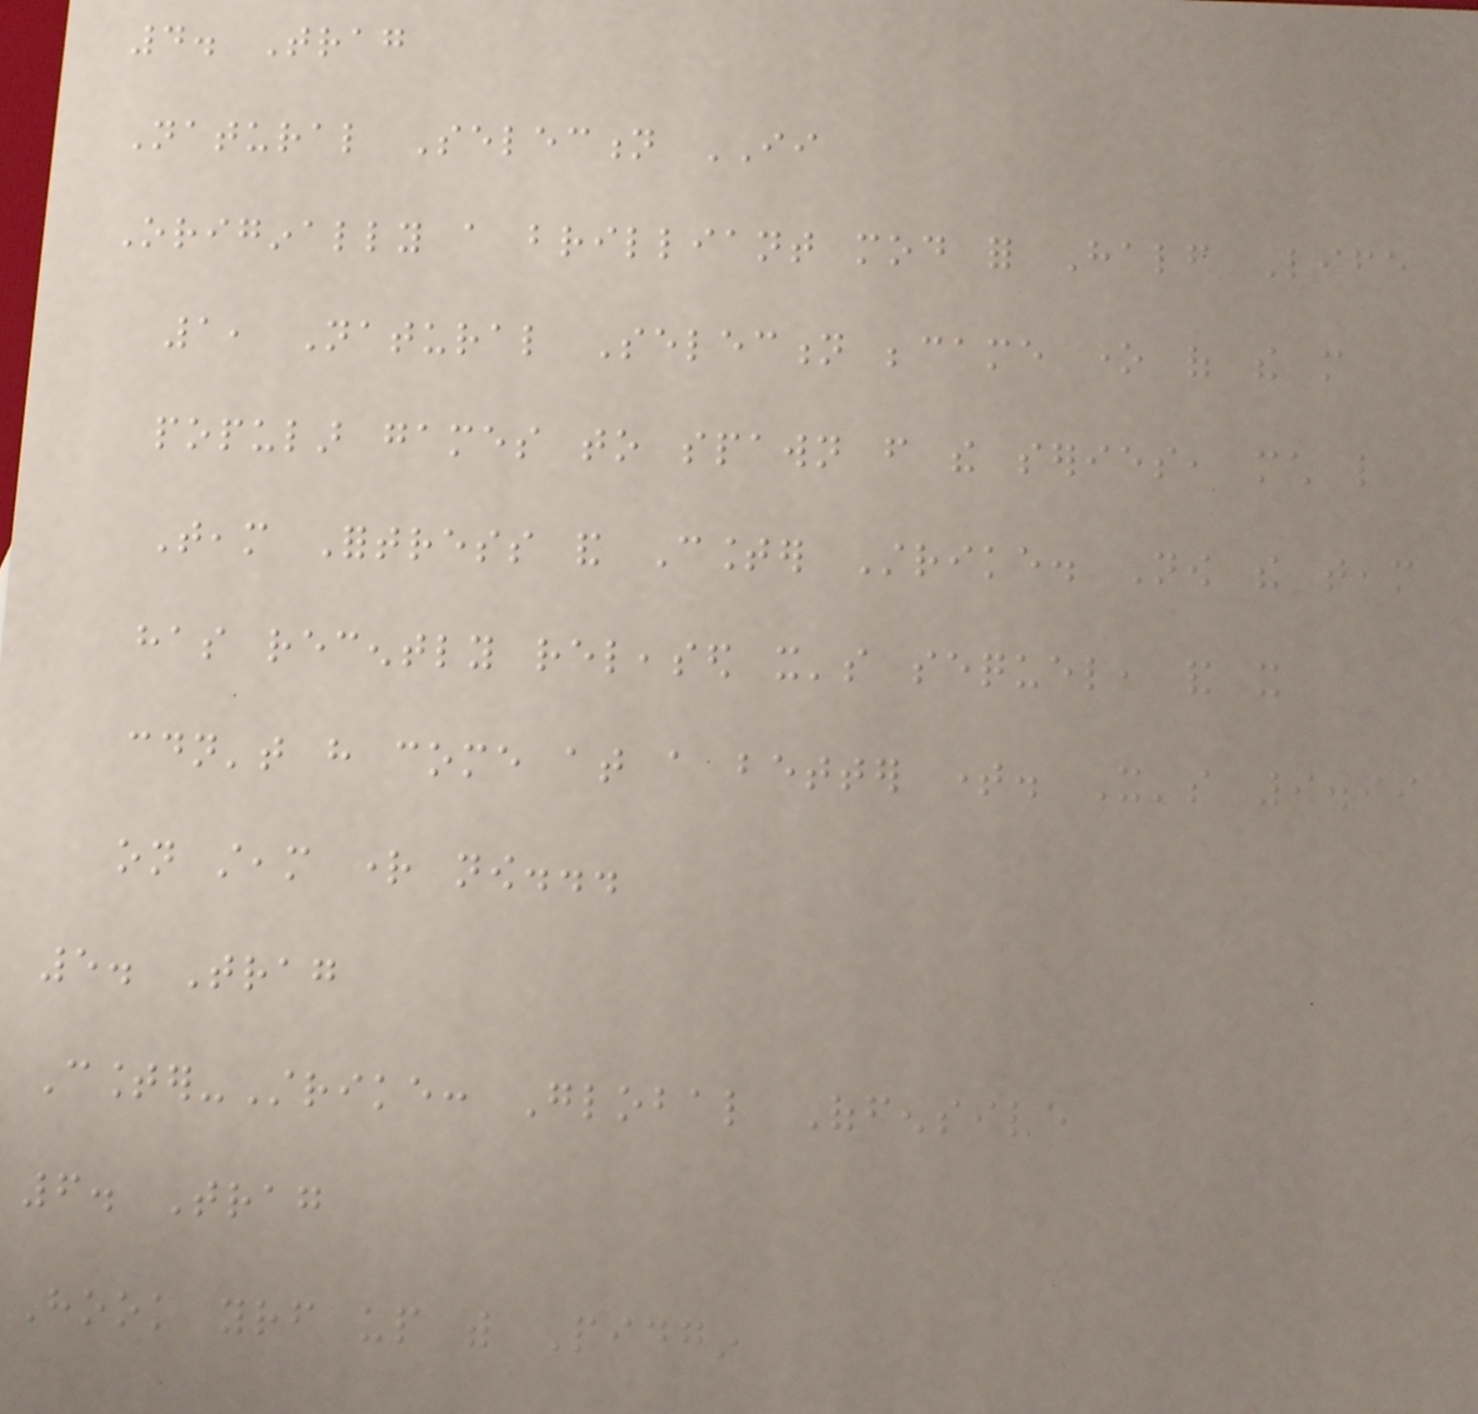4. Trag
Natural Selection II
Originally a brilliant mod for Half Life
1, Natural Selection became one of the more
popular games to spawn from the series, much like
Team Fortress and Counter Strike. Now the team
has recently released it's sequel, and it
couldn't have come at a better time. It's 9.99
on steam right now...
5. Trag
Counter-Strike: Global Offensive
6. Trag
Hook yourself up with Pidgin
